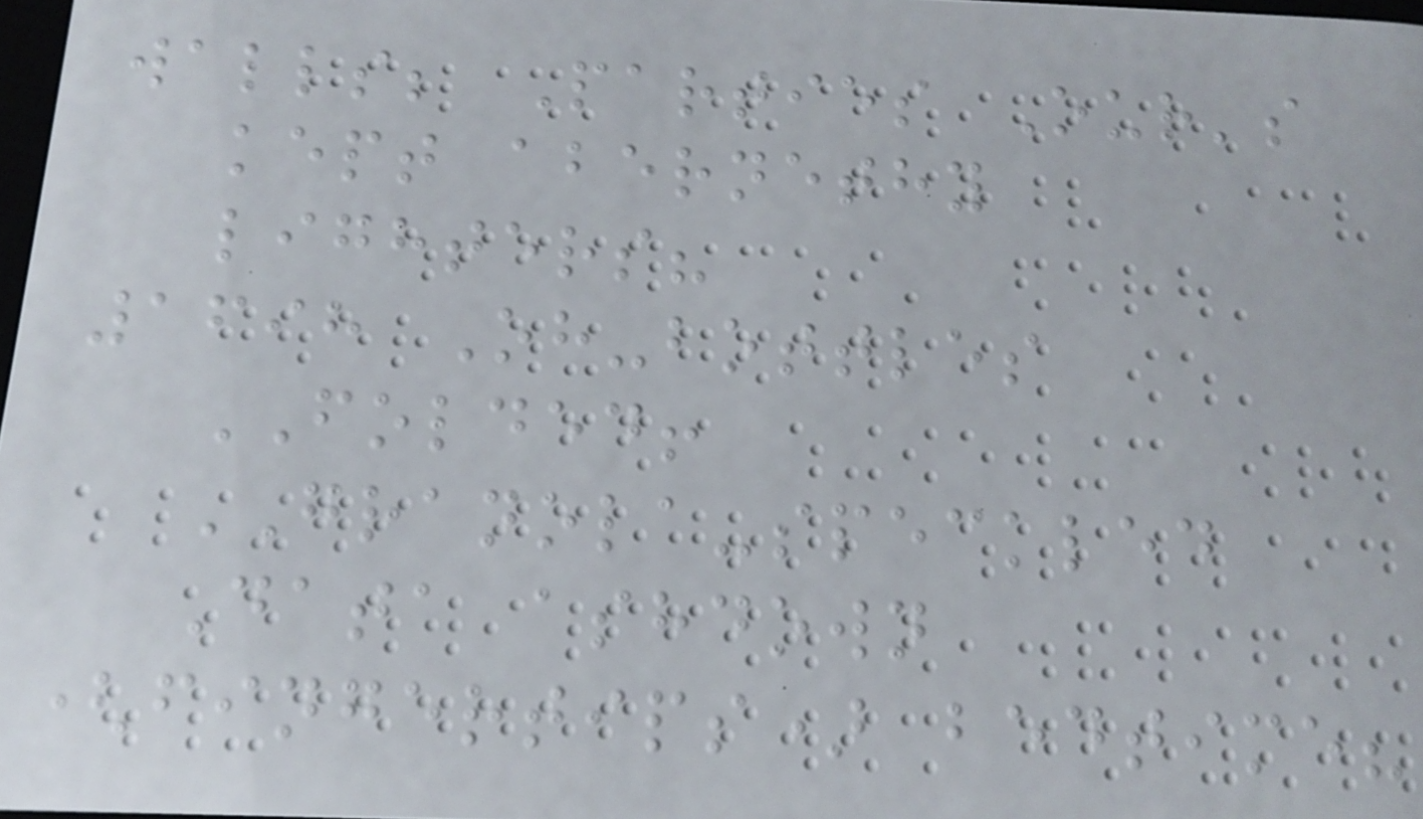walls; Parties Our's
kept abernethy
lighters?
1698 Oh-bottles
FOLDED!
GRANOLA-speckled
Data ashdown
(fingertips) bedtime?
